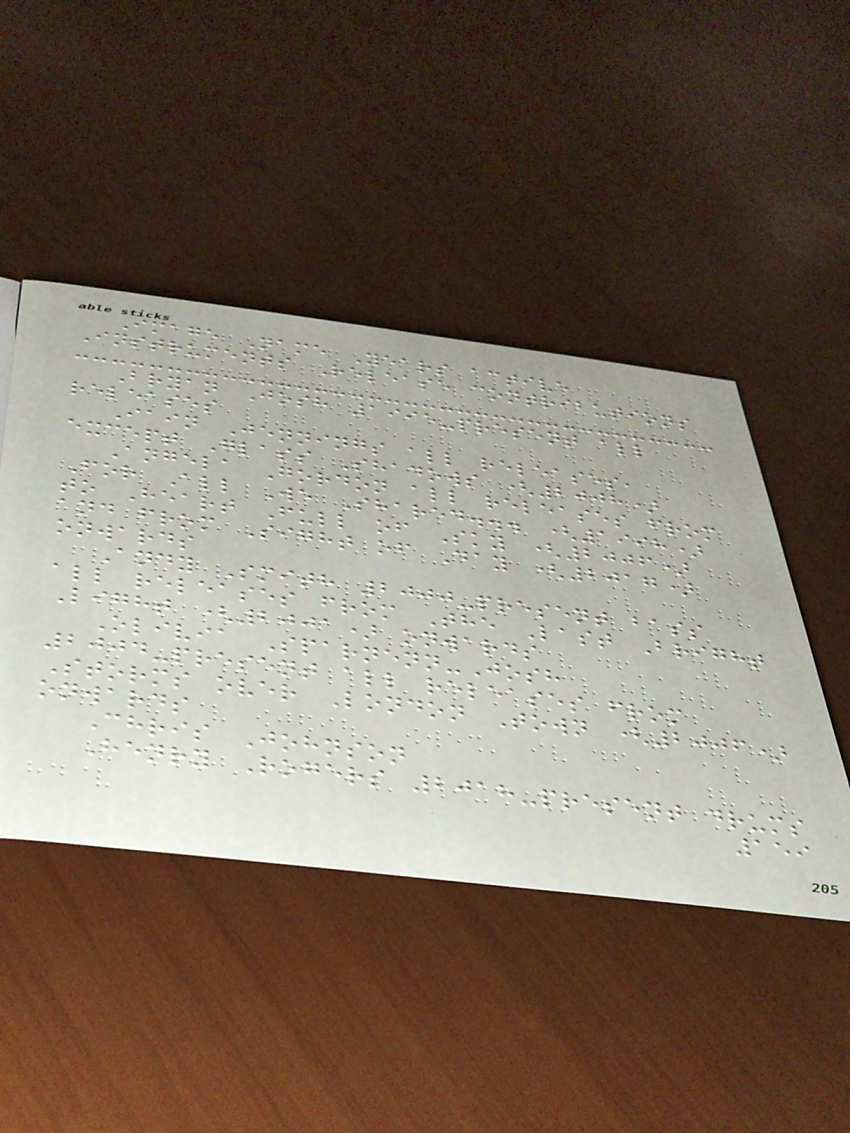Image Name Years active
Instruments Release contributions
Bryan Josh 1995-present all
releases
Iain Jennings all releases,
except Glass Shadows (2008)
Angela Gordon all releases from
For All We Shared... (1998)
to Heart Full of Sky (2006)
and from Sight of Day (2017)
onwards
Andy Smith 2000-present bass
all releases from The Last Bright
Light (2001) onwards
Olivia Sparnenn-Josh
2004-present all releases from
Storms over London Town (2006)
onwards
Chris Johnson
Henry Rogers 2018-present drums
159
